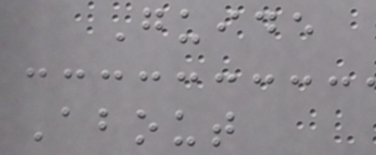Guide
About
